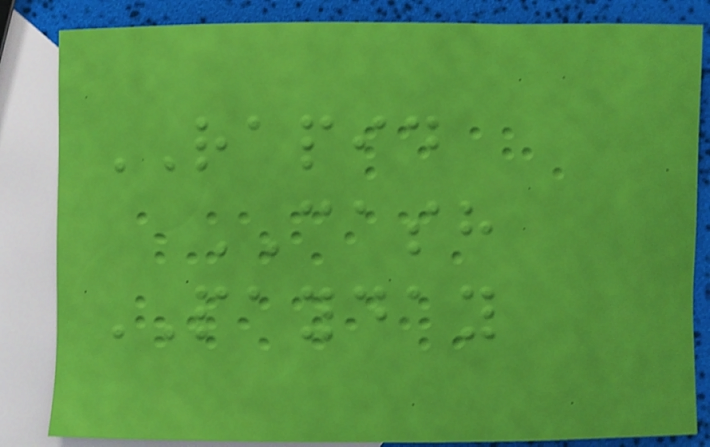RAPID
CASH
PAYDAY
